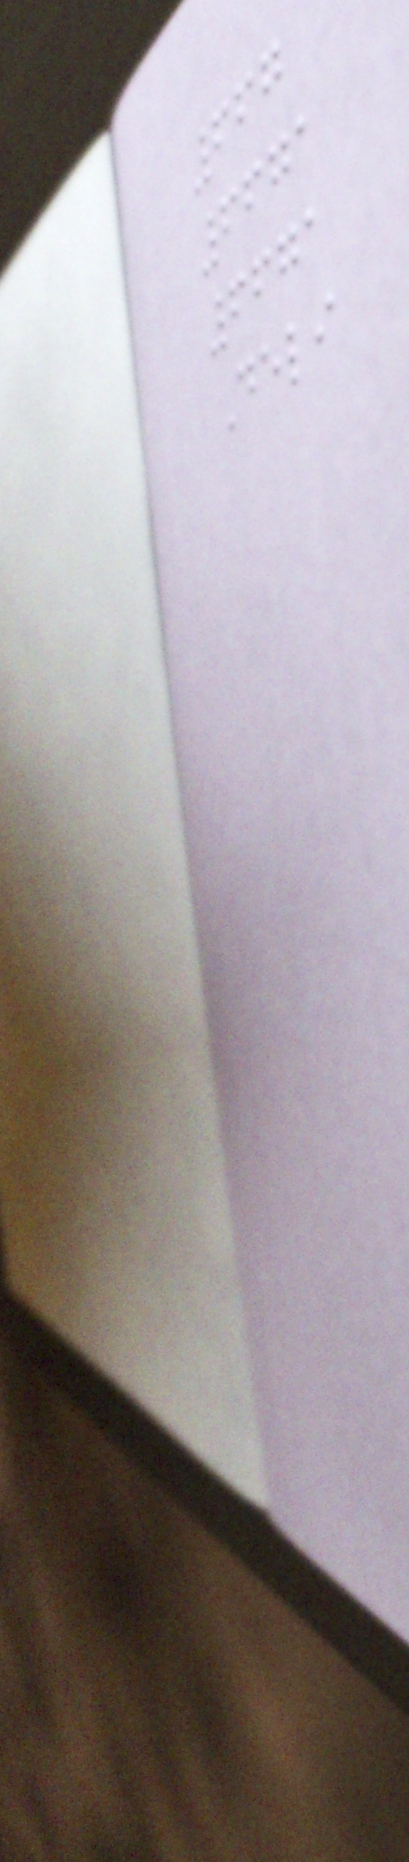667
6671
6671
Deli
